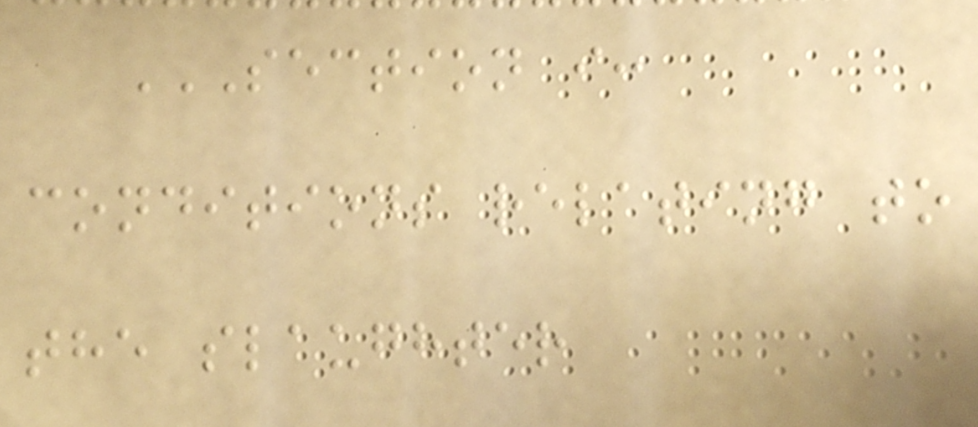SECTION I:
CONDITIONS RELATING TO
THE SLAUGHTER
